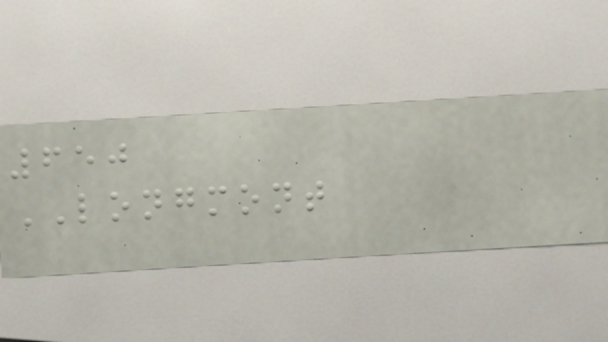650
LONGMONT
